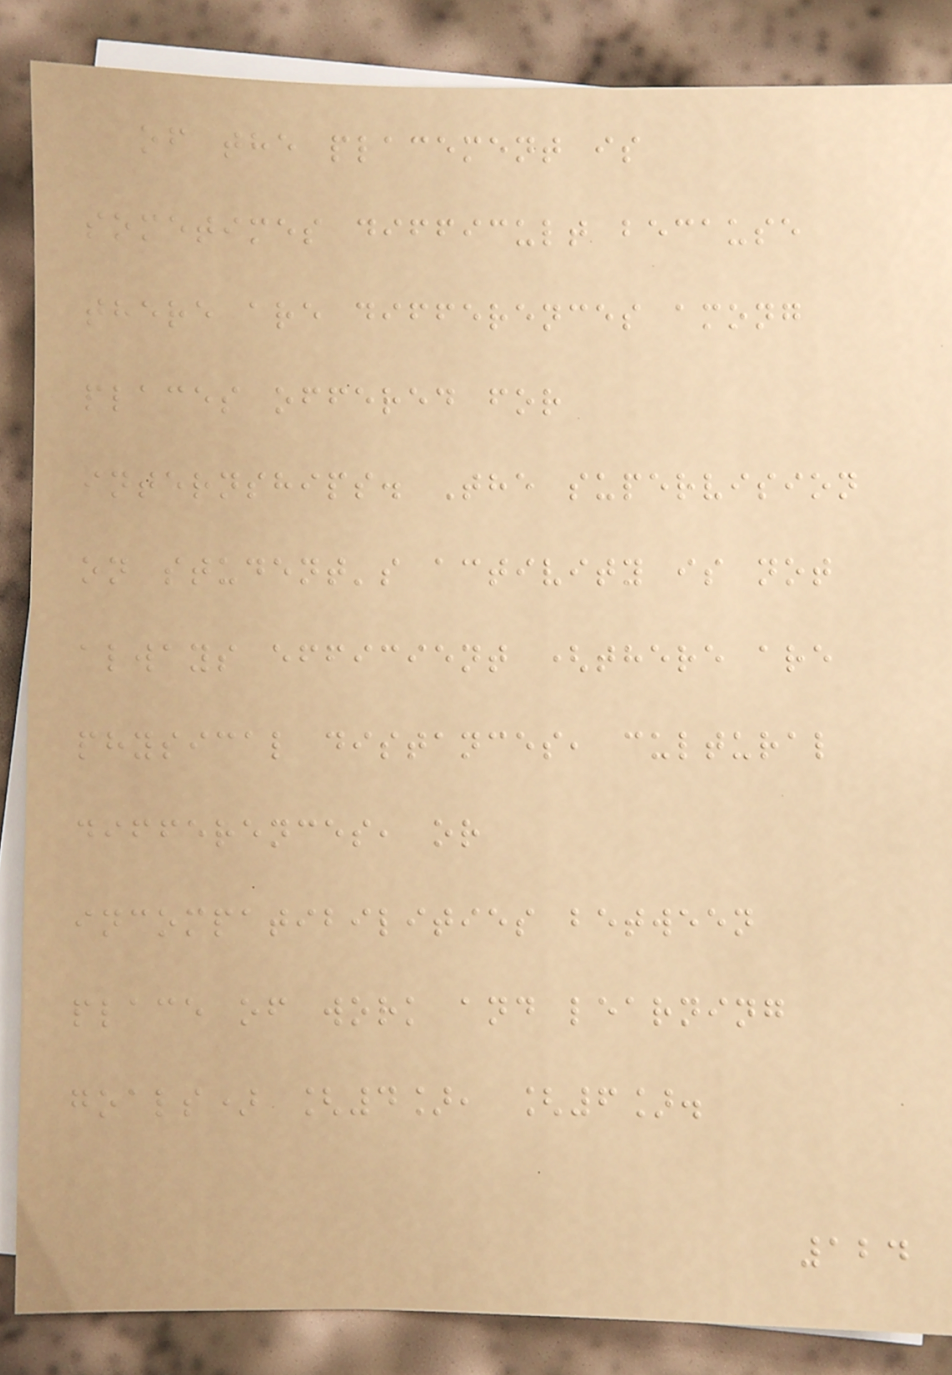of the placement is
sometimes difficult because
there are differences among
places offered for
internships. The supervision
on student's activity is not
always efficient (there are
physical distances, cultural
differences, or
incompatibilities between
place of work and learning
goals) [4], [6].
124
